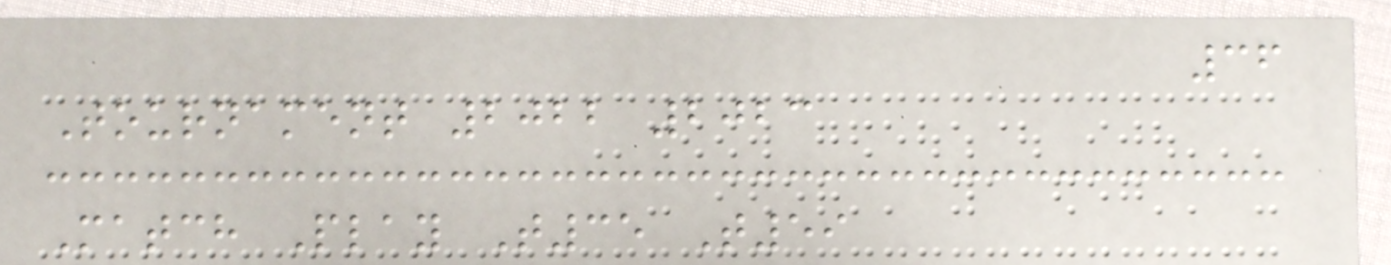36
Tournament 2022 2023
Match Play T35 T59
